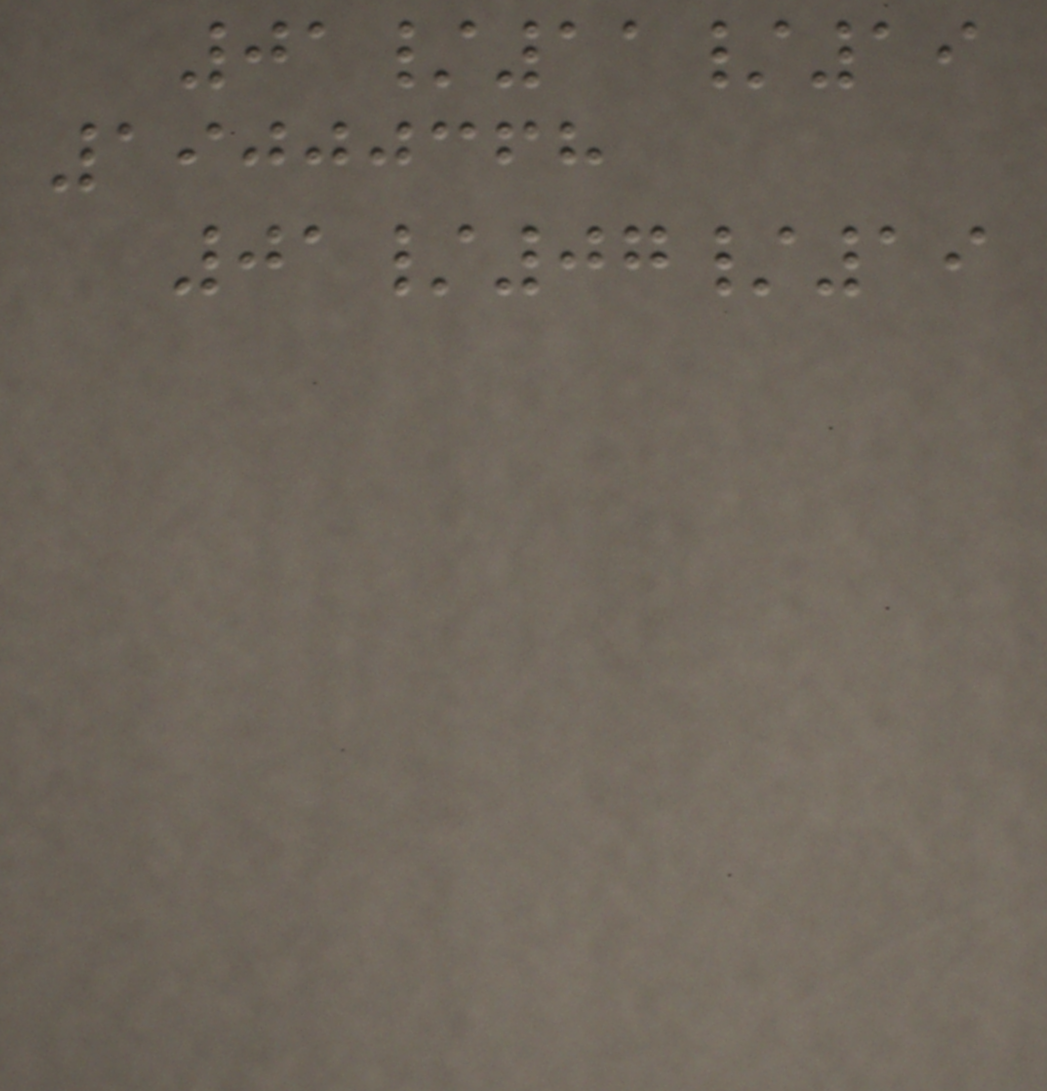01/11/19
19000368
01/07/19
